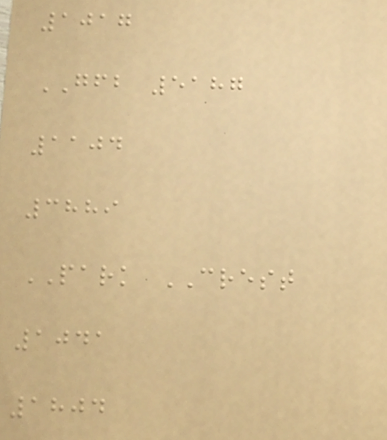1017
GFB 5187
1104
3889
PARK CREST
1041
1804
